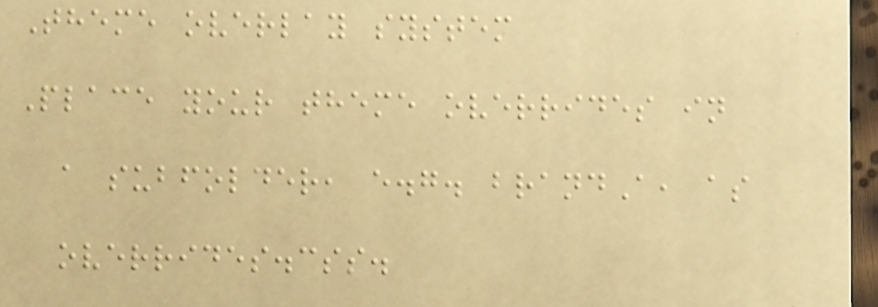Theme overlay system
Place your theme overrides in
a subfolder, e.g. brandA, as
overrides.css.
